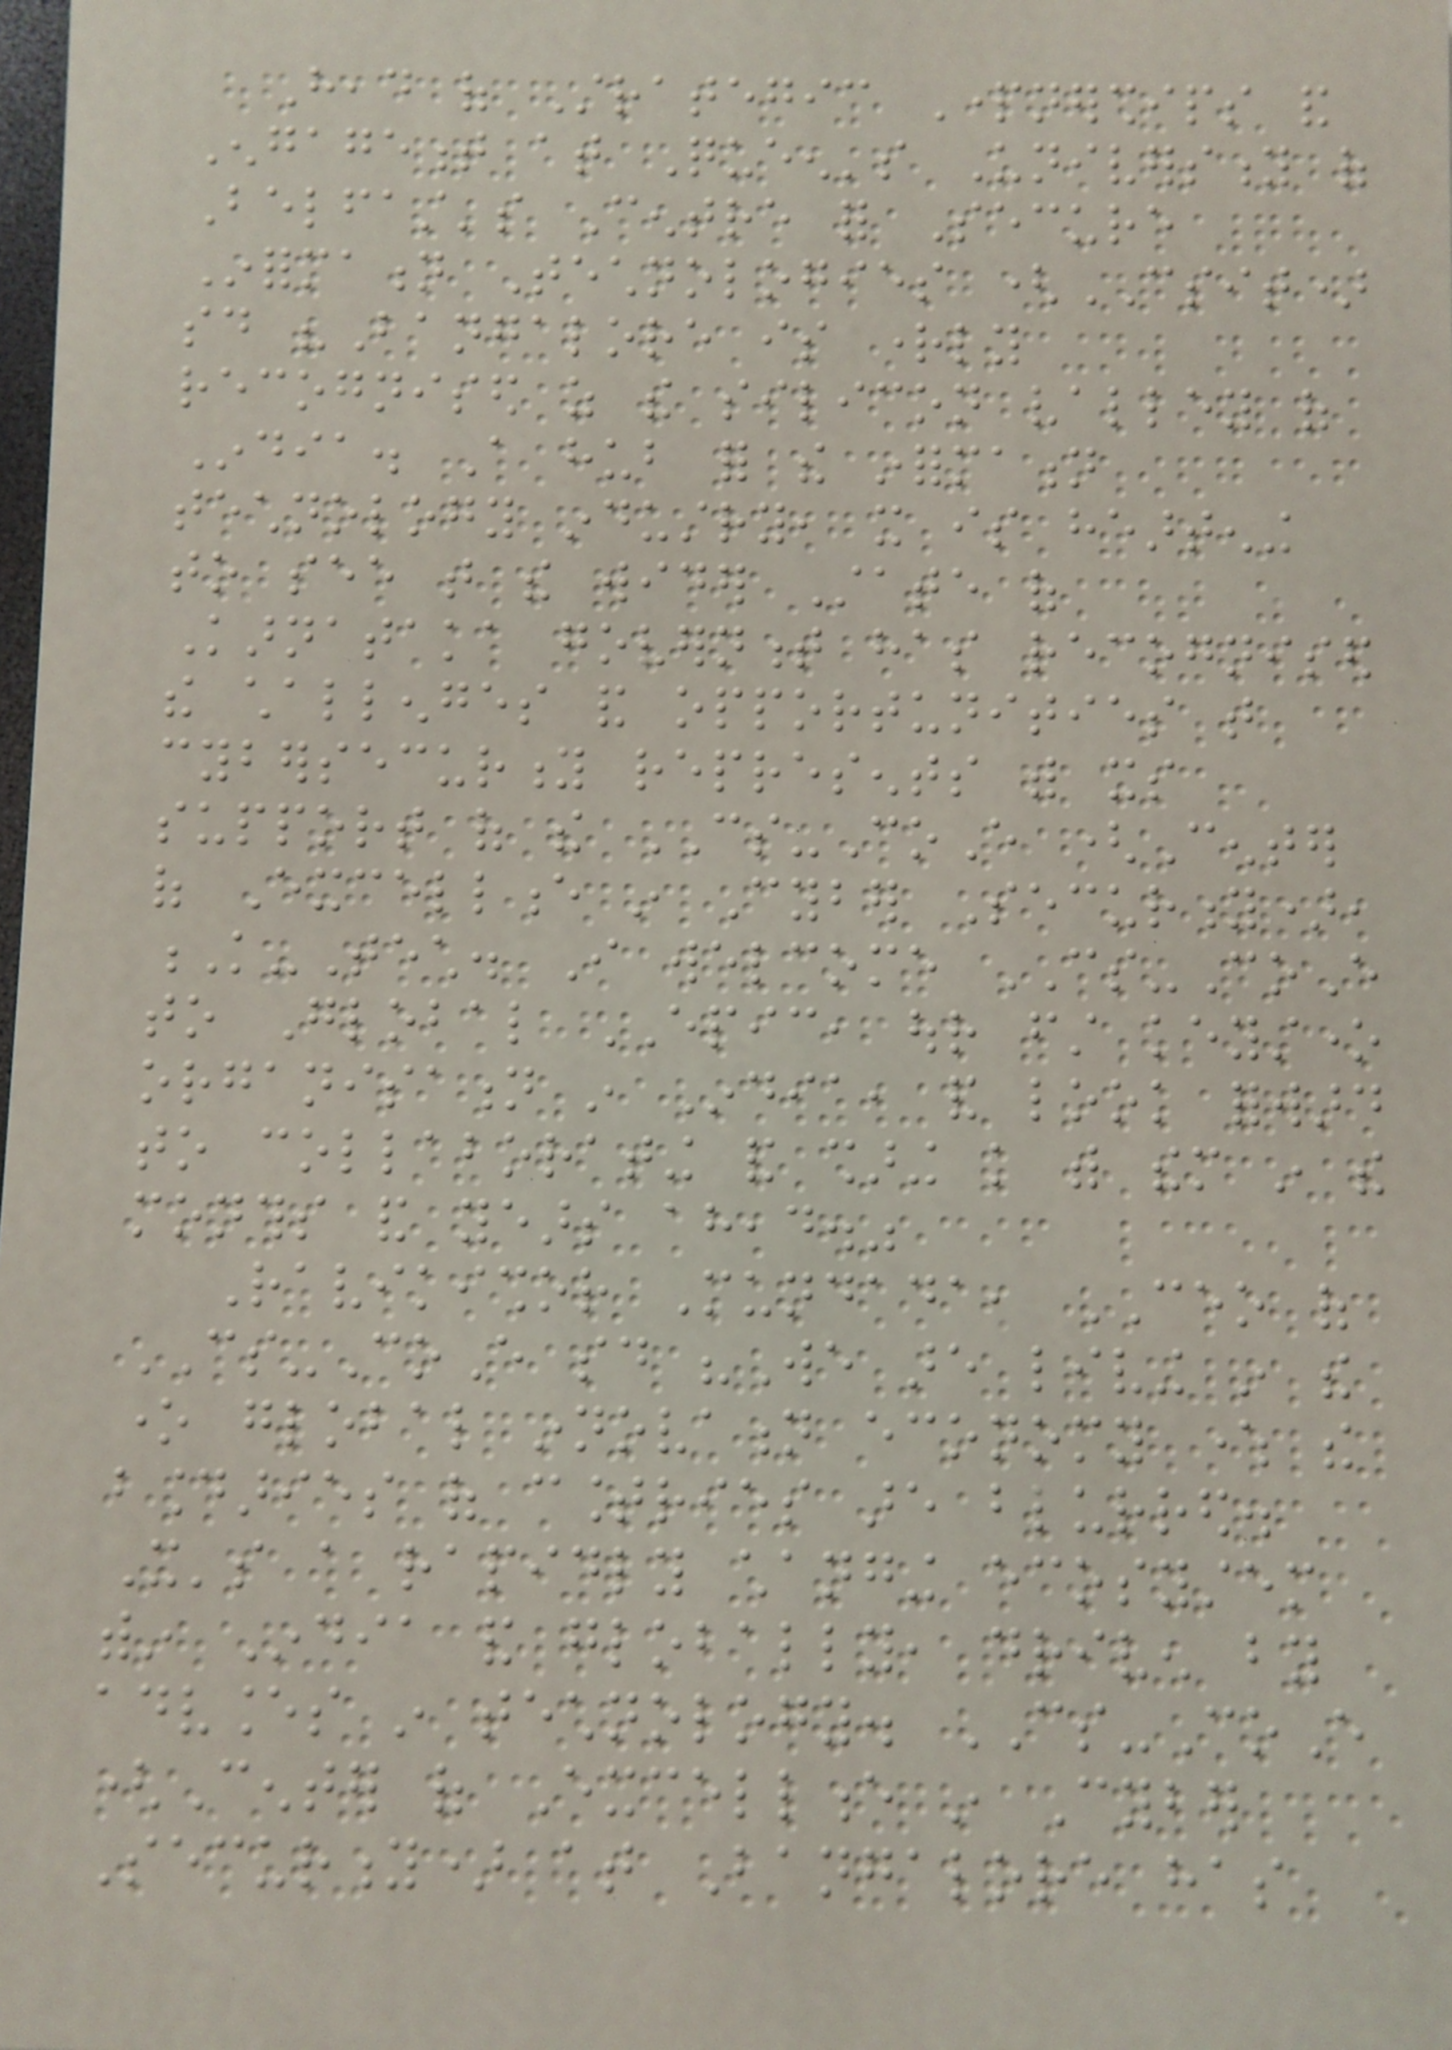Head of Strategic Partnerships and
Engagement at Queen's University of
Belfast's Centre for Secure
Information Technologies (CSIT)
said "Bangalore is rightly
recognised as the silicon valley of
India. A hub for the information
technology industry, it is heartening
to see that the wider State of
Karnataka government has recognised
the challenges and opportunities that
cybersecurity represents with its
support of the CS-CoE (Center
of Excellence in Cyber Security),
K-Tech. I welcome CS-CoE
to Global EPIC, our first keystone
organisation in India, and look forward
to collaborating and sharing knowledge with them in the
months and years ahead."
Ravikishor Mundada, CEO of
CS-CoE said "We are living in the
one global innovation economy where the
boundaries of countries are blurred.
It's a rapidly changing ecosystem
within India and globally, driven by
advances in technology. CS-CoE
(Center of Excellence in Cyber
Security) at Bangalore has
